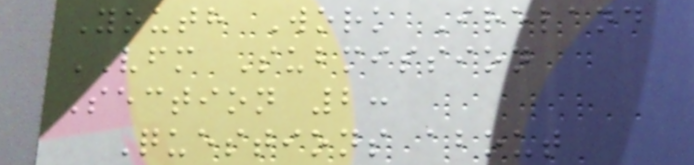Youth Work Ireland
VFM Submission
Section 2:
Questions about
